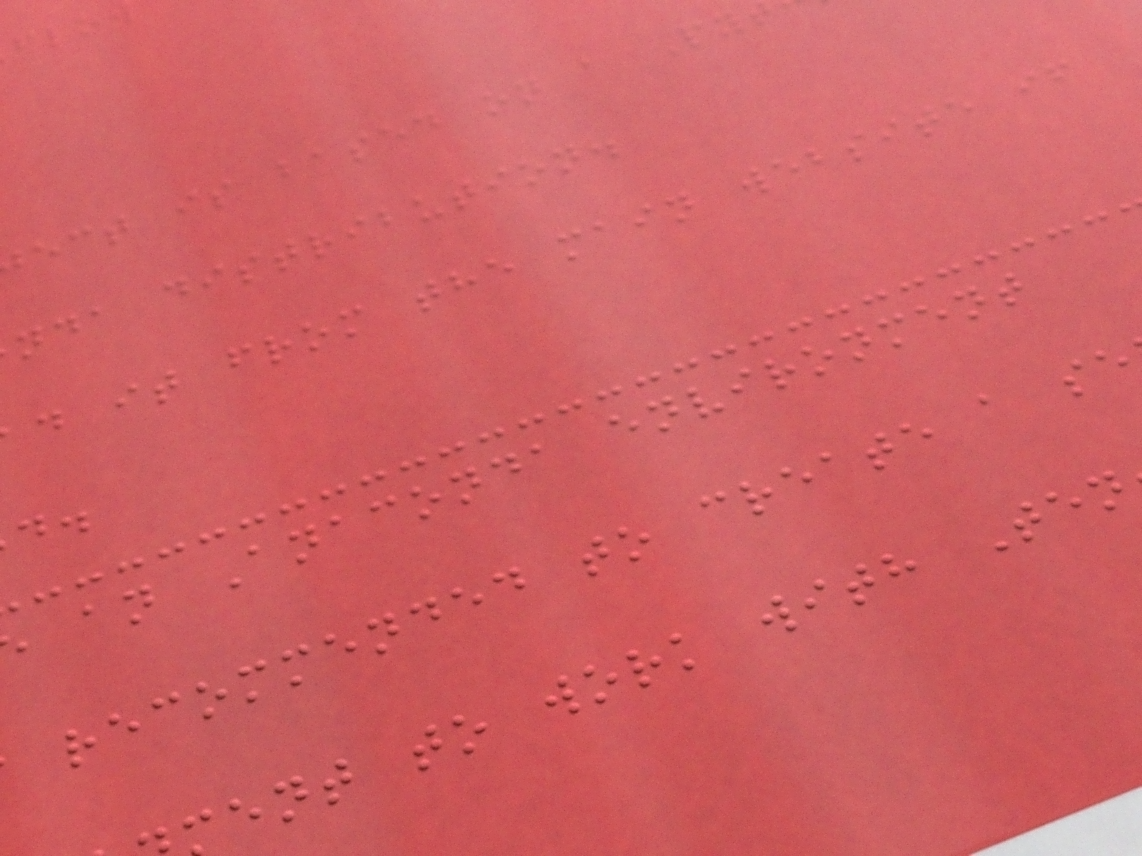ect is based on a Py
nda distribution.
d it from the main website if
an Anaconda environment
recommended to create a se
ent to work with Ten
